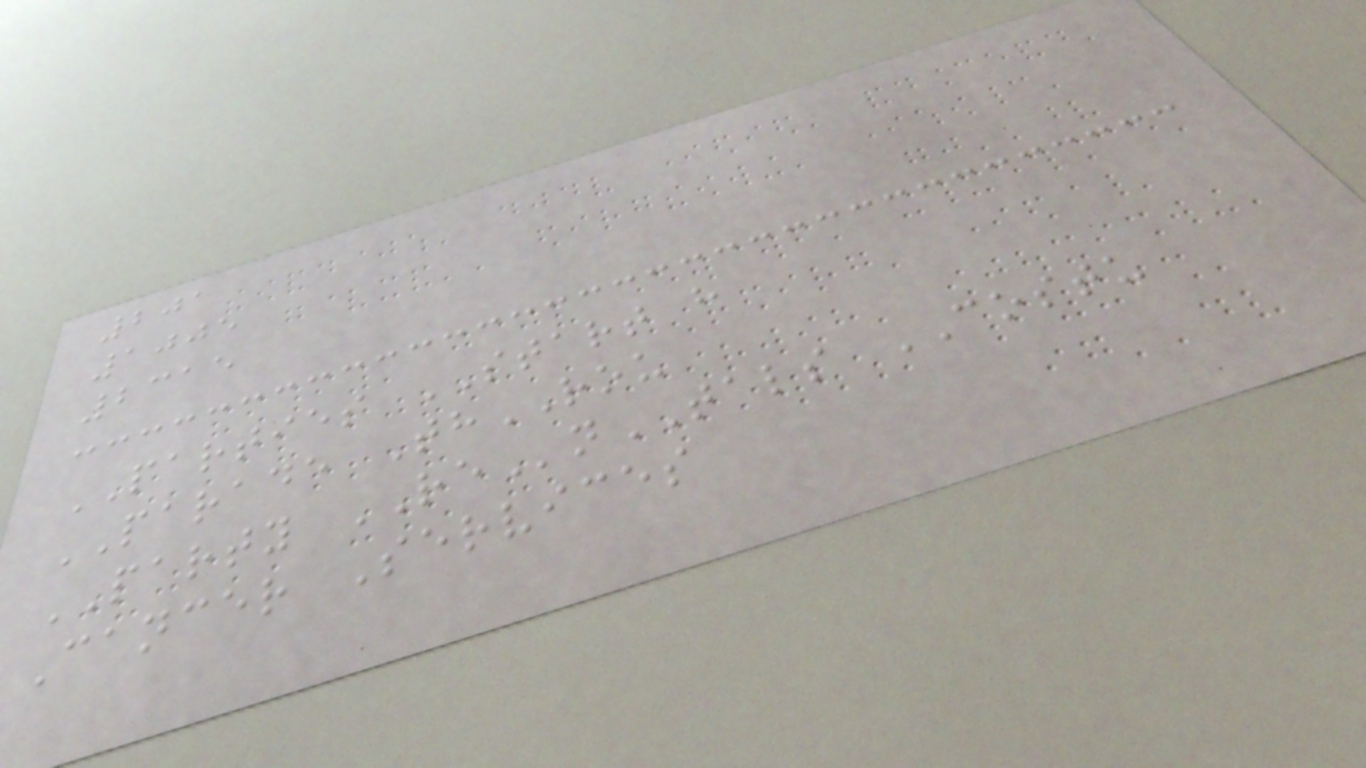201
1005
2315
PARTIES START h
PARADE ThROU
PARTY REnTALS COSTU
Cancer Services
